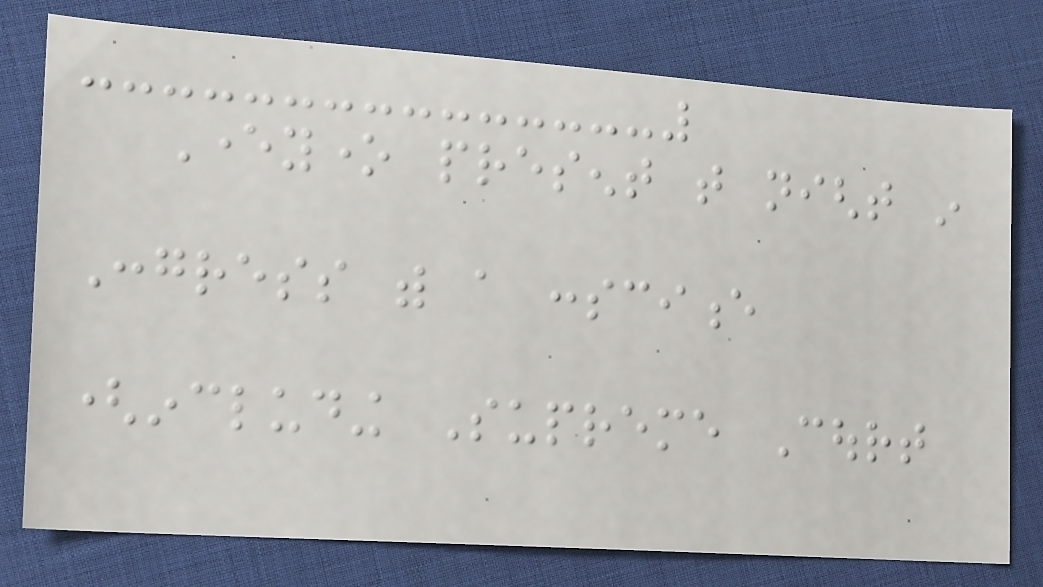Everyone present that night in
Congress with a conscience
(including Supreme Court
